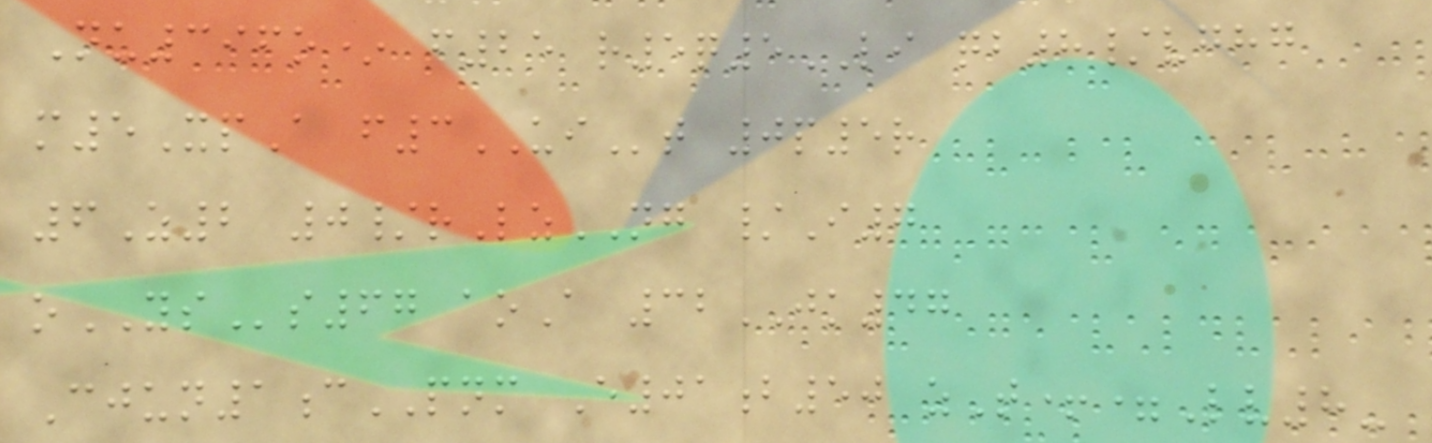Nu396o* f25 r5q5LI qb8/vghg
m5XpA f3UIt 0p5r
6Z2 0/rLzNG /I7
oYSs67 aoA 32JK47
Cjun1cPNM E01b50 zT+=Lv8-
